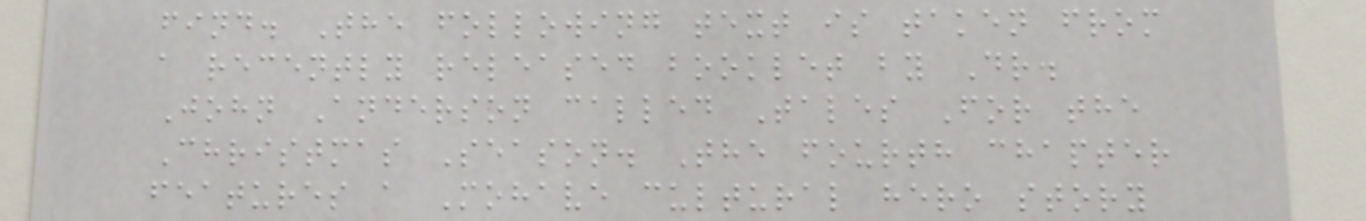find. The following text is taken from
a recently released booklet by Dr.
John Anderson called Tales For the
Christmas Season. The fourth chapter
features a Mohave cultural hero story
